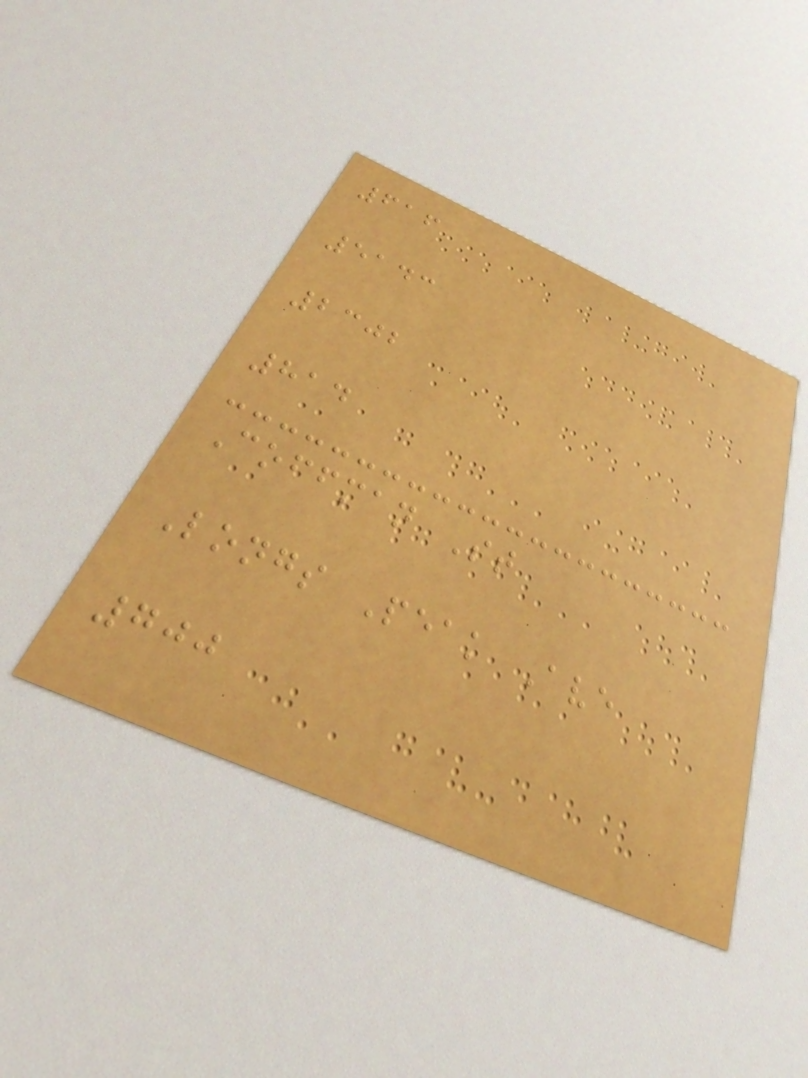616
5143
2302
814
Coffman St
Longs Peak Ave
700
